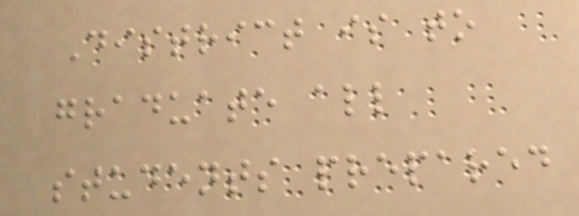District is to
graduate all
students prepared
